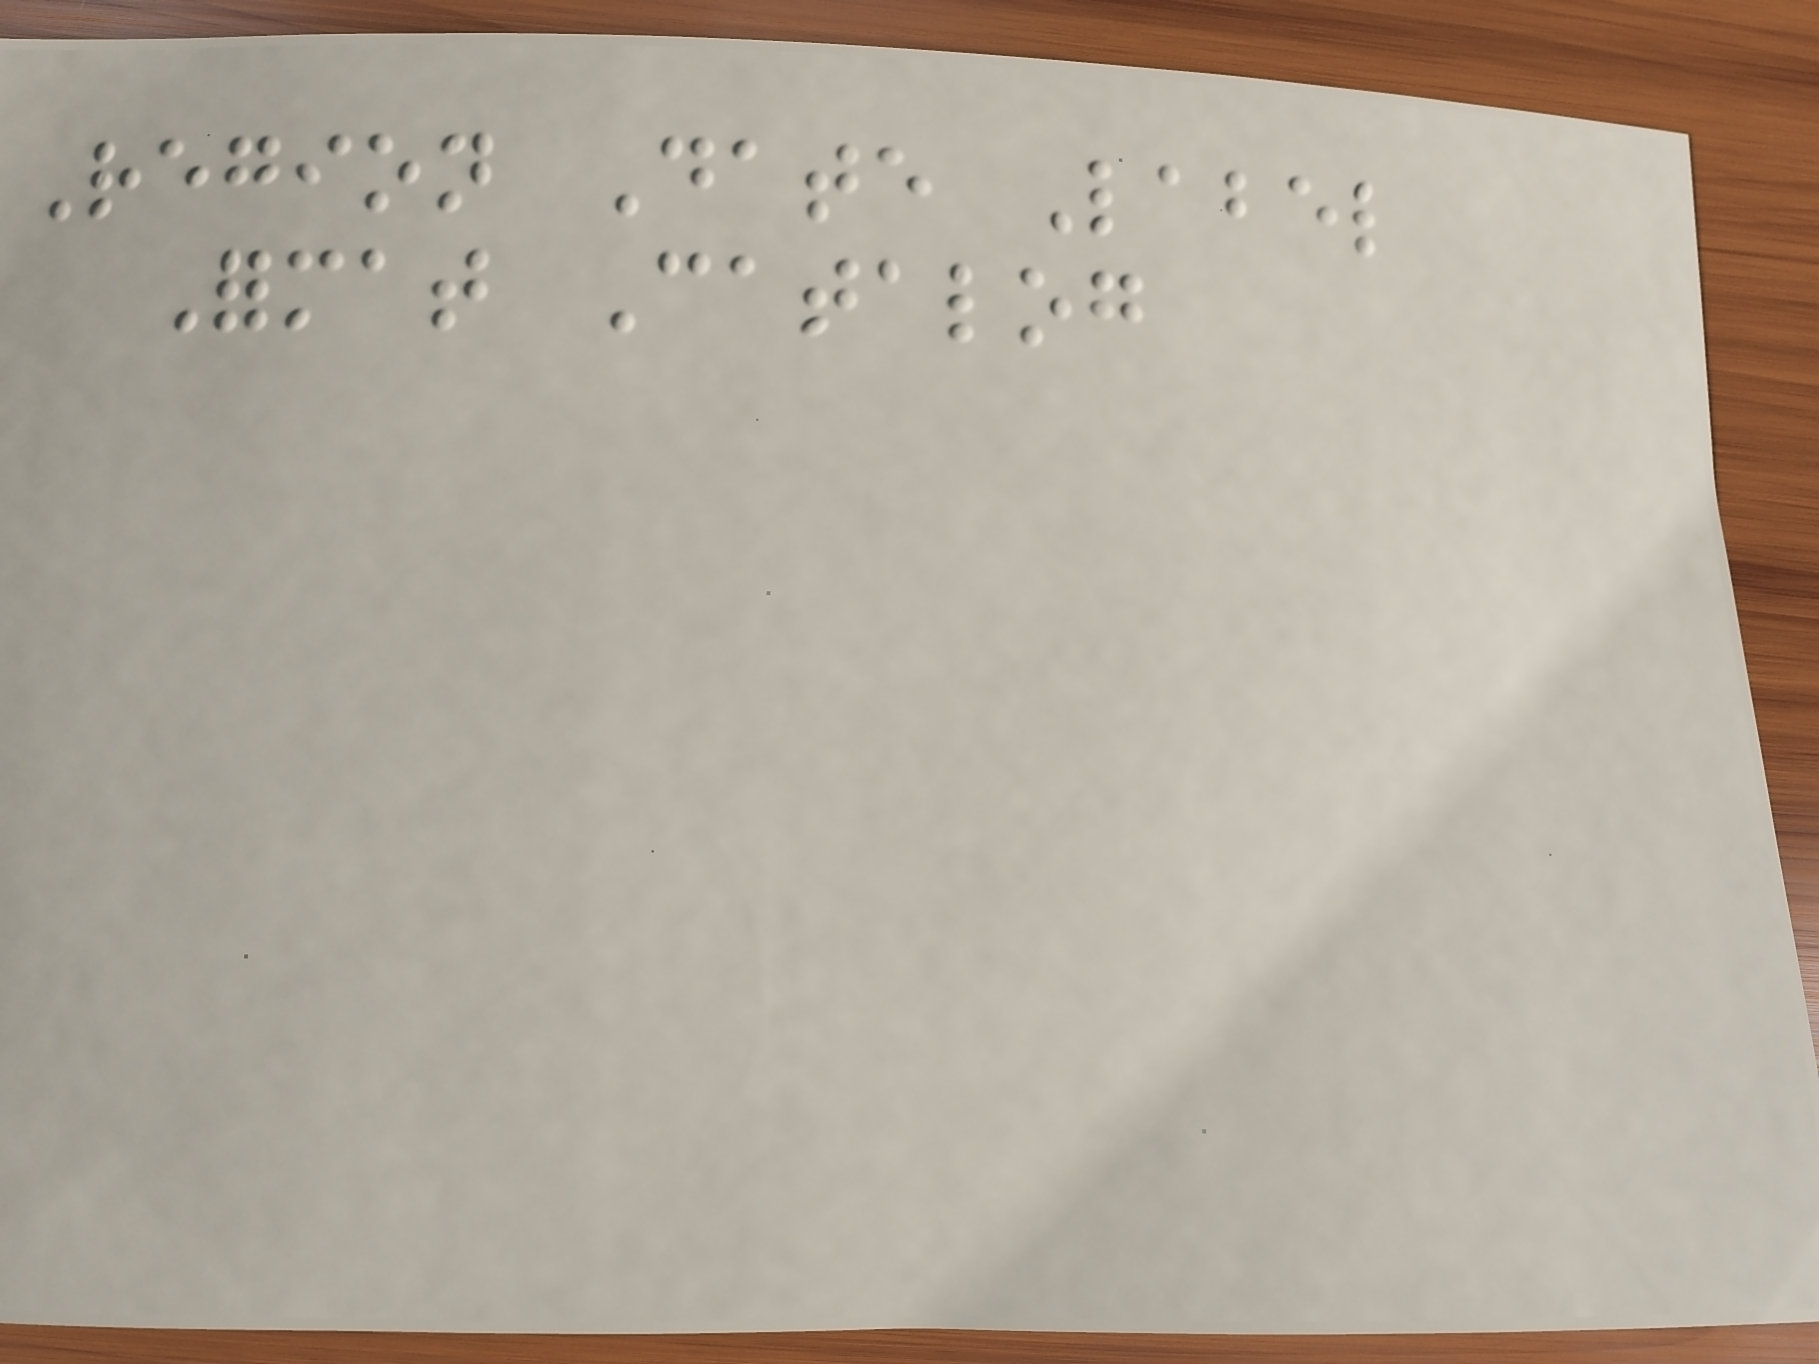Region Date Label
Format Catalog
